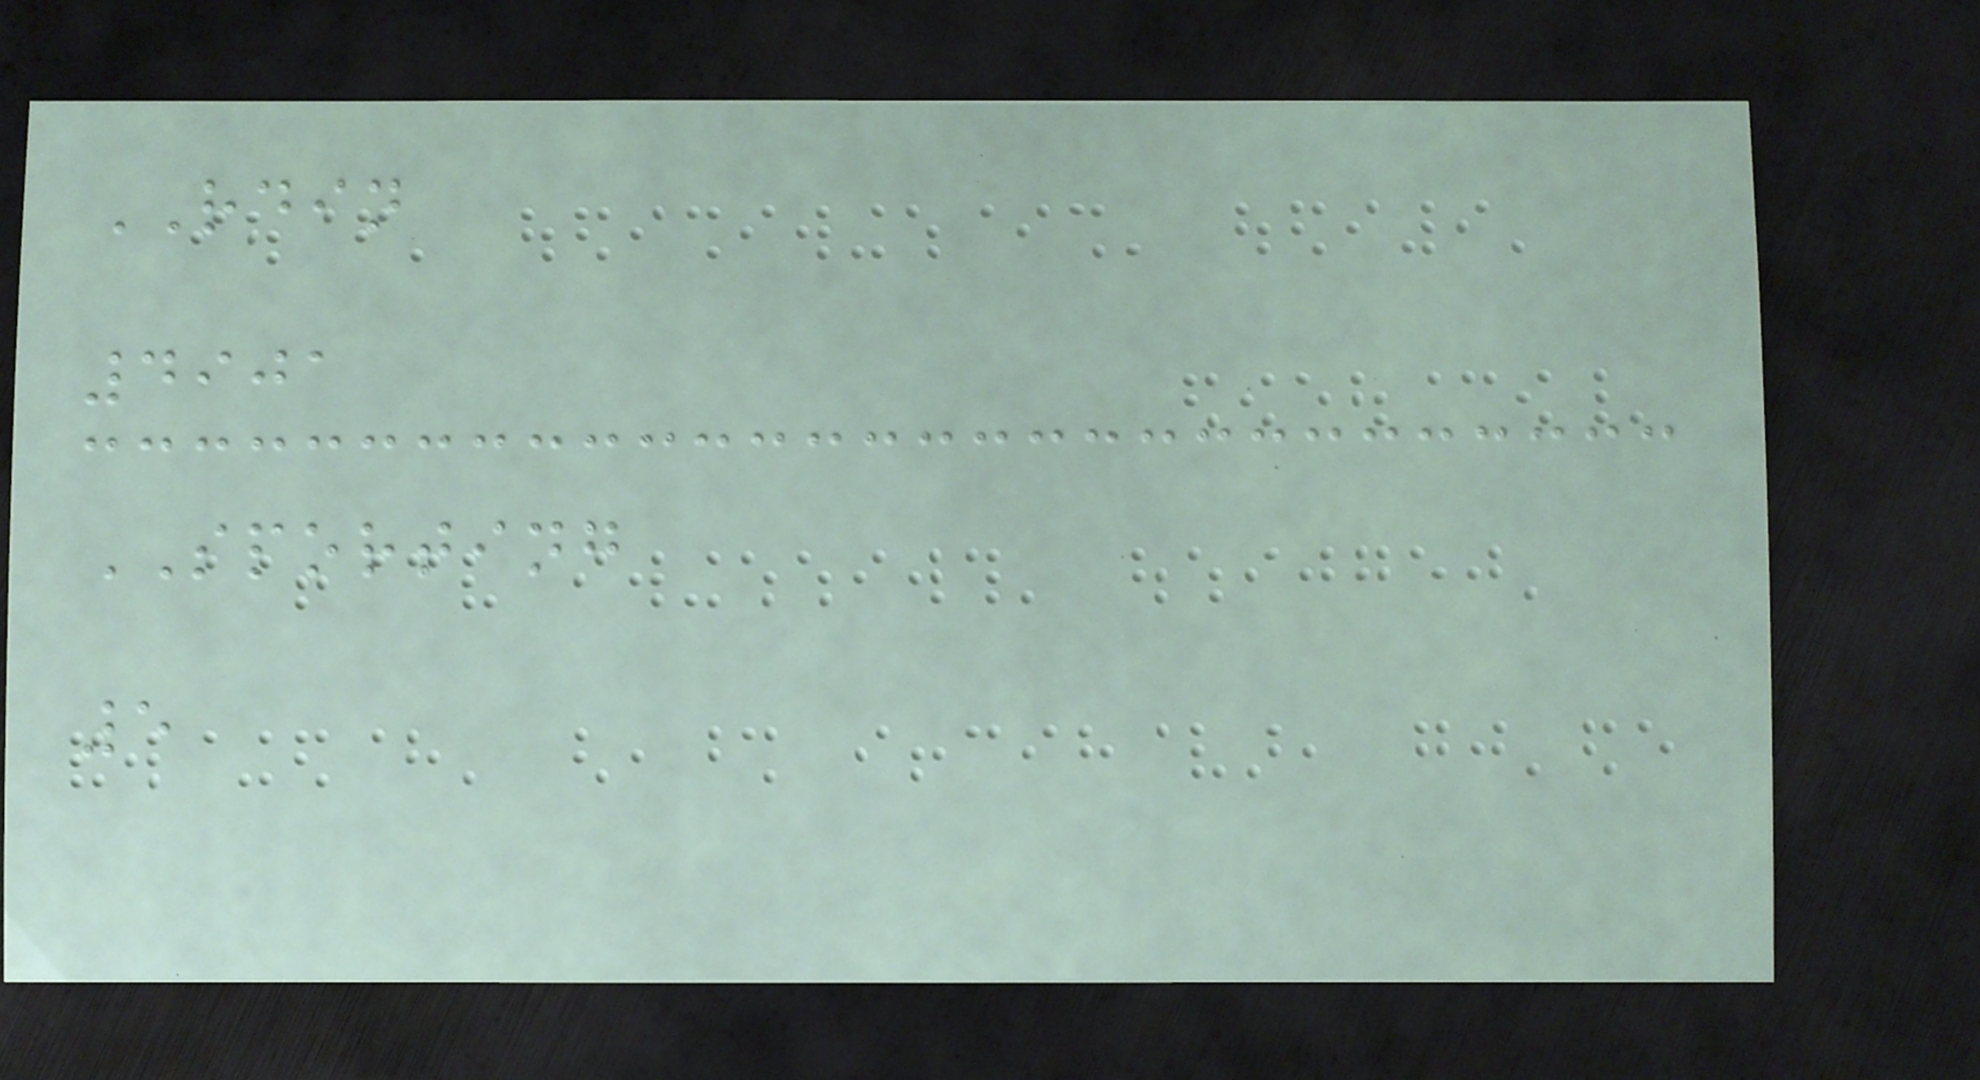RDIN
4901
SPORTING
5
